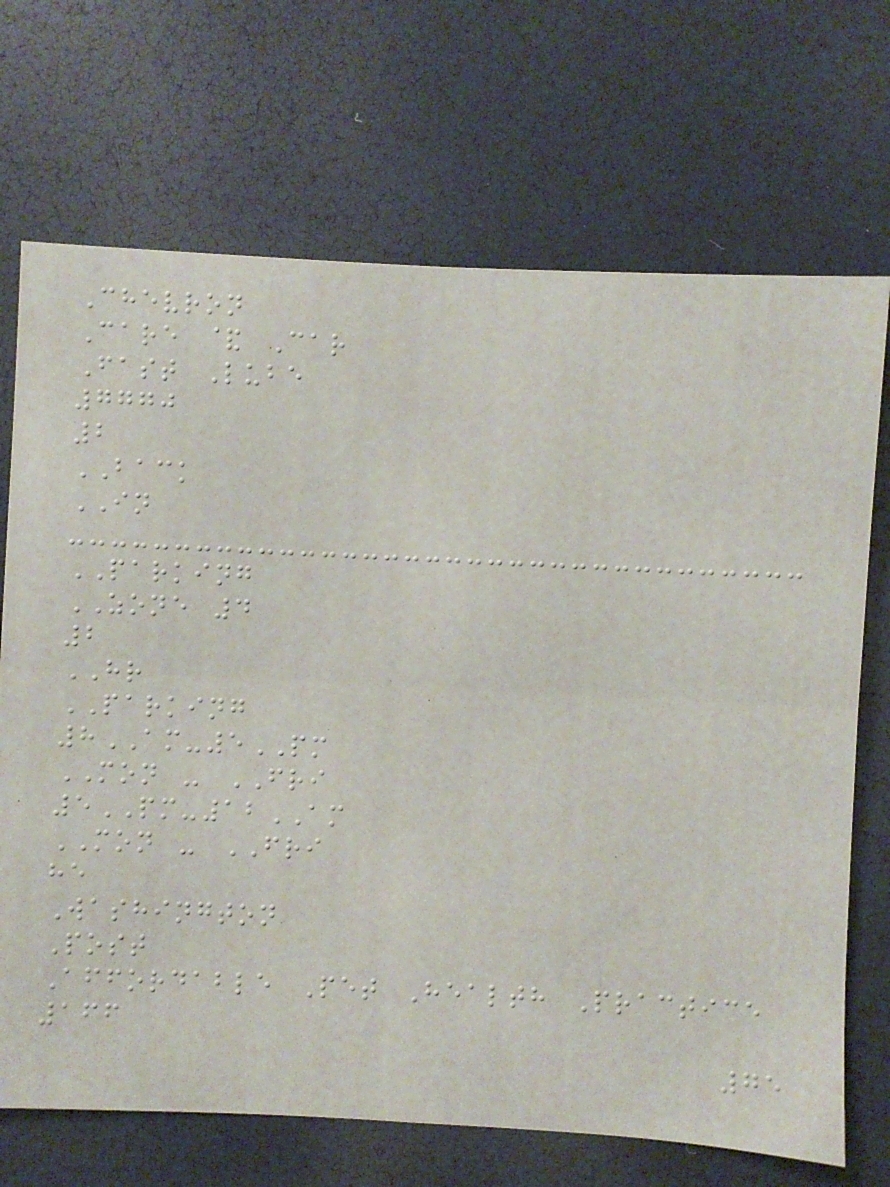Chevron
Care & Car
Fast Lube
7770
2
BACK
IN
PARKING
ZONE 4
2
HR
PARKING
8AM-5PM
MON - FRI
5PM-12AM
MON - FRI
he
Washington
Post
Affordable Pet Health Practice
166
75
